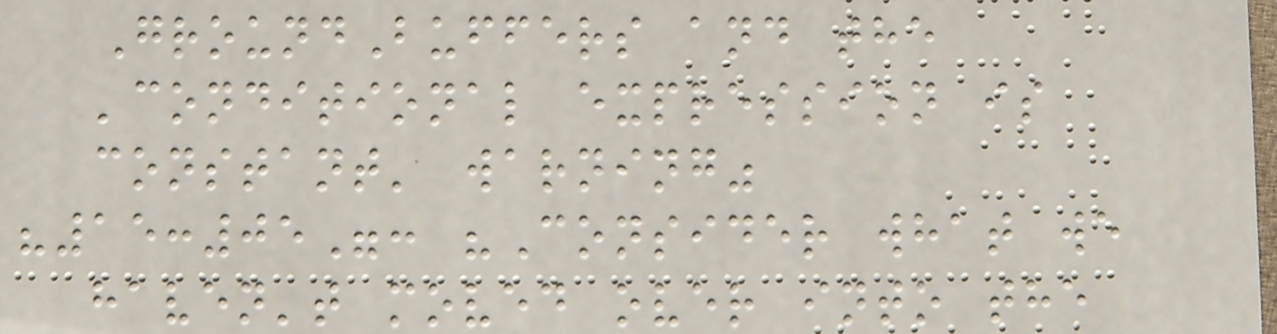GroundBuffers and the
'conditional expression is
constant' warning"
"15:05": "Consider what we
haven't moved over into the
